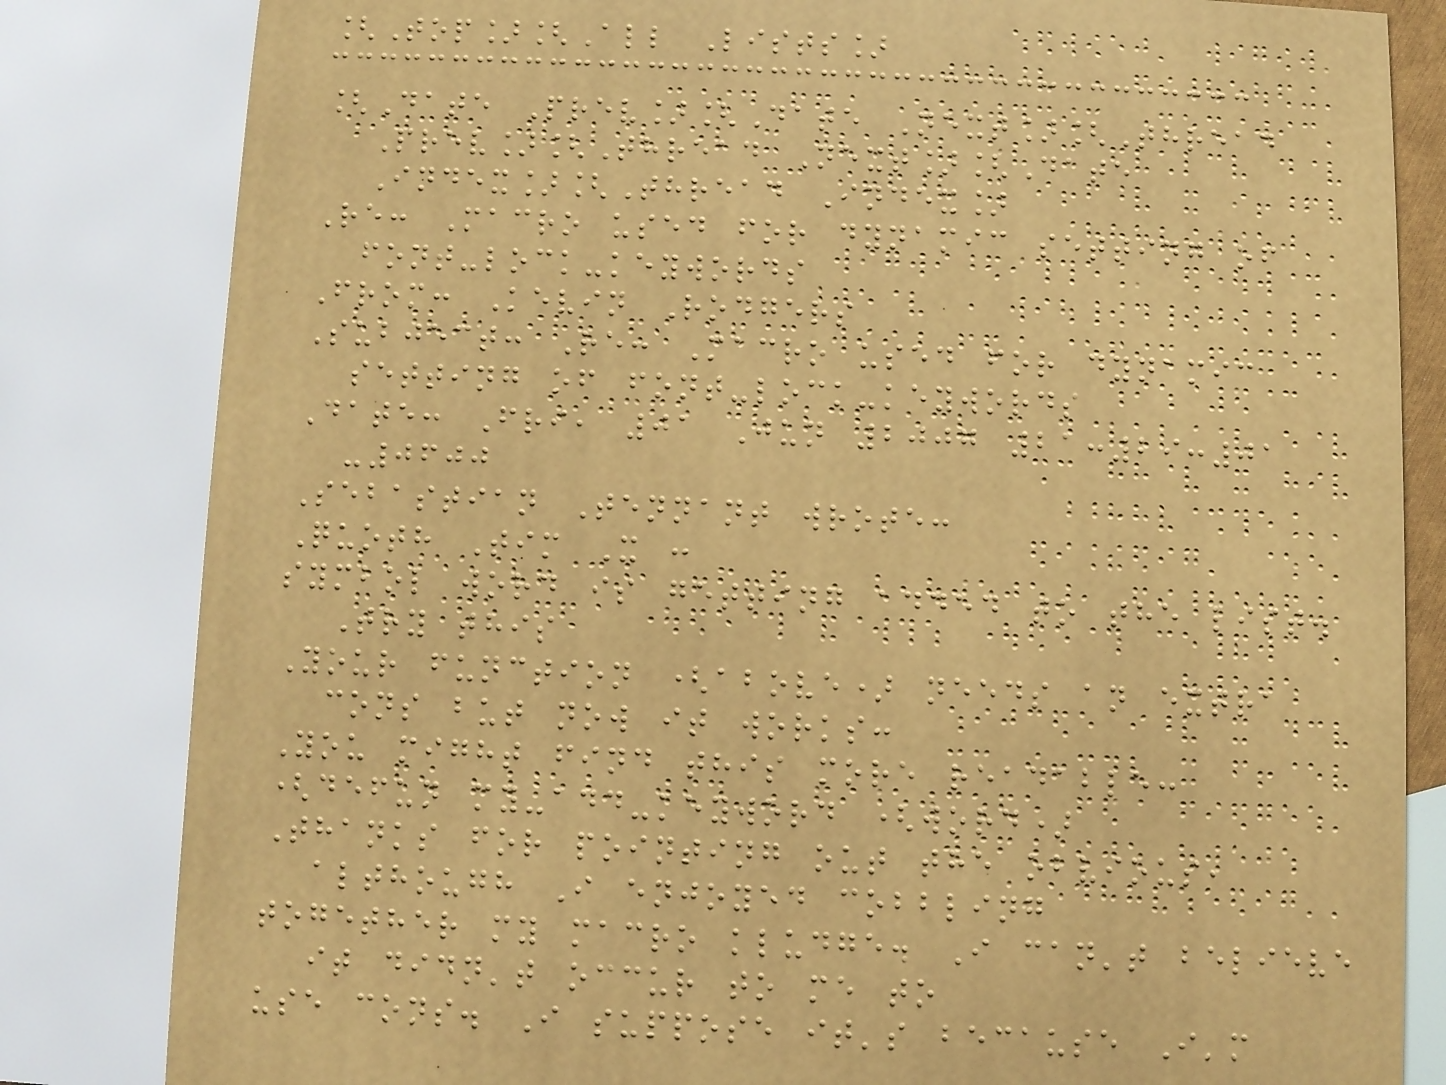[Top][All Lists]
[Date Prev][Date Next][Thread
Prev][Thread Next][Date
Index][Thread Index]
Re: Macro used for dynamic setting of
font-lock-keywords
From: Kevin Rodgers
Subject: Re: Macro used for dynamic
setting of font-lock-keywords
Date: Fri, 01 Jun 2007 21:29:01
-0600
Sebastian Tennant wrote:
Quoth Tim X :
symbol word is getting added to the list.
Try this
Your function (above) needs an extra
cons but now it works:
You might find this more readable:
(defun my-add-keyword (word)
Thanks for pointing out the obvious,
although I enjoyed cobbling
together my macro kludge. I can't believe
it didn't occur to me to
use cons. I suppose it's because I'm
